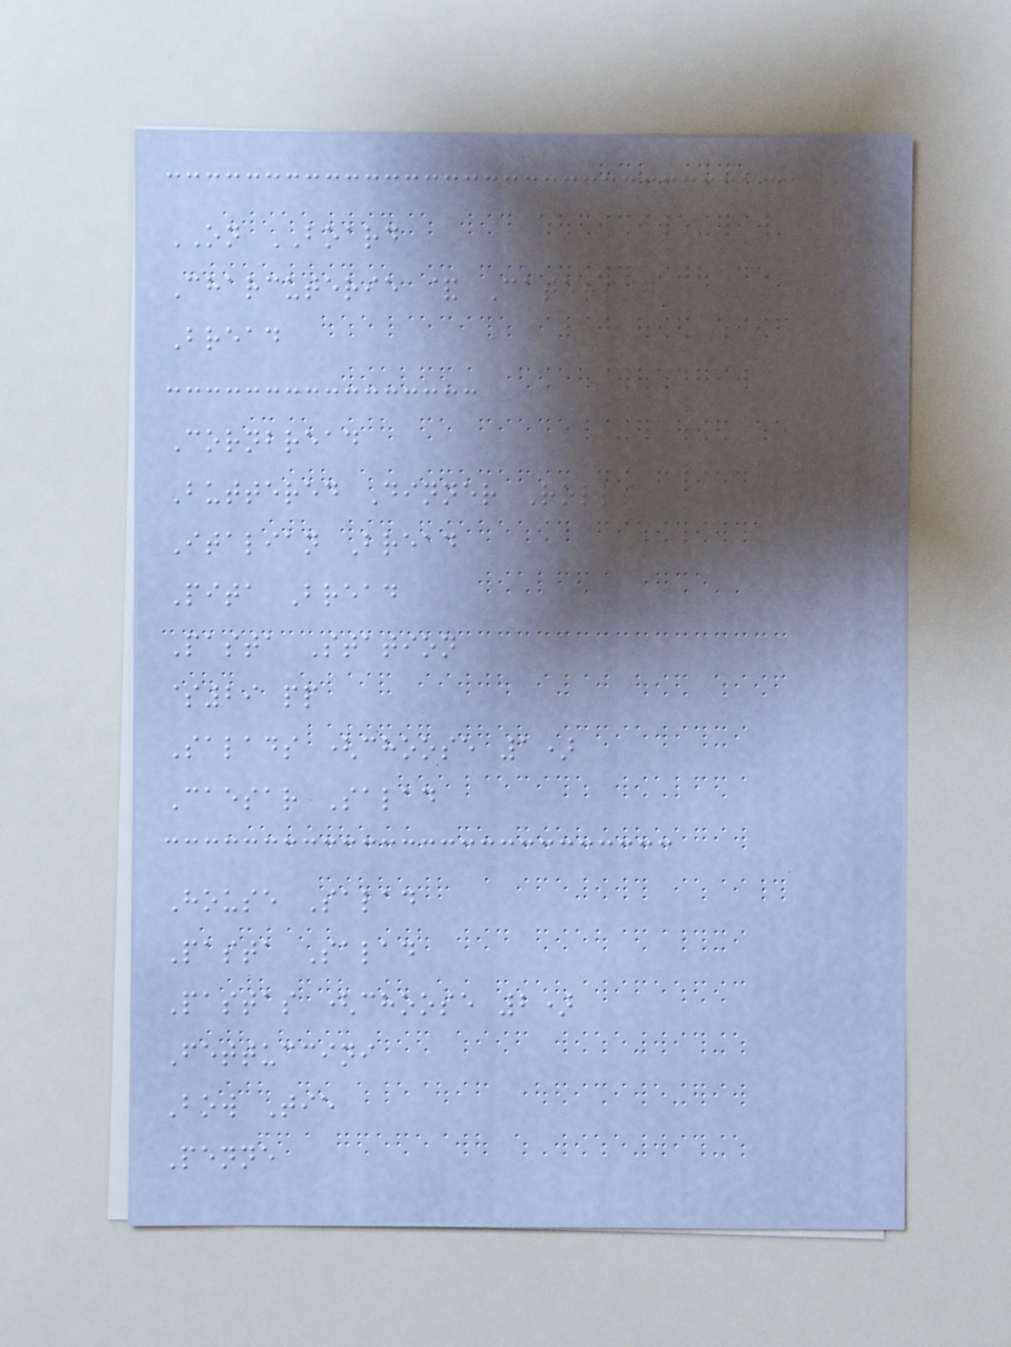ON BOARD
Charcuterie & Catering
Bread
Cornbread
Buttered Dinner Rolls
Italian Bread
Pita Bread
Pasta Station
$29 pp
Salads (choose 1)
Caesar Salad
House Salad
Pasta Salad
Pastas (choose 2)
Fettuccini
Bow Tie
Penne
